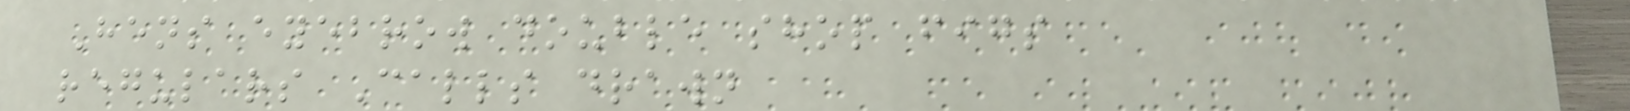Hens eyebrow double shop figs
regulars Calls drawn
